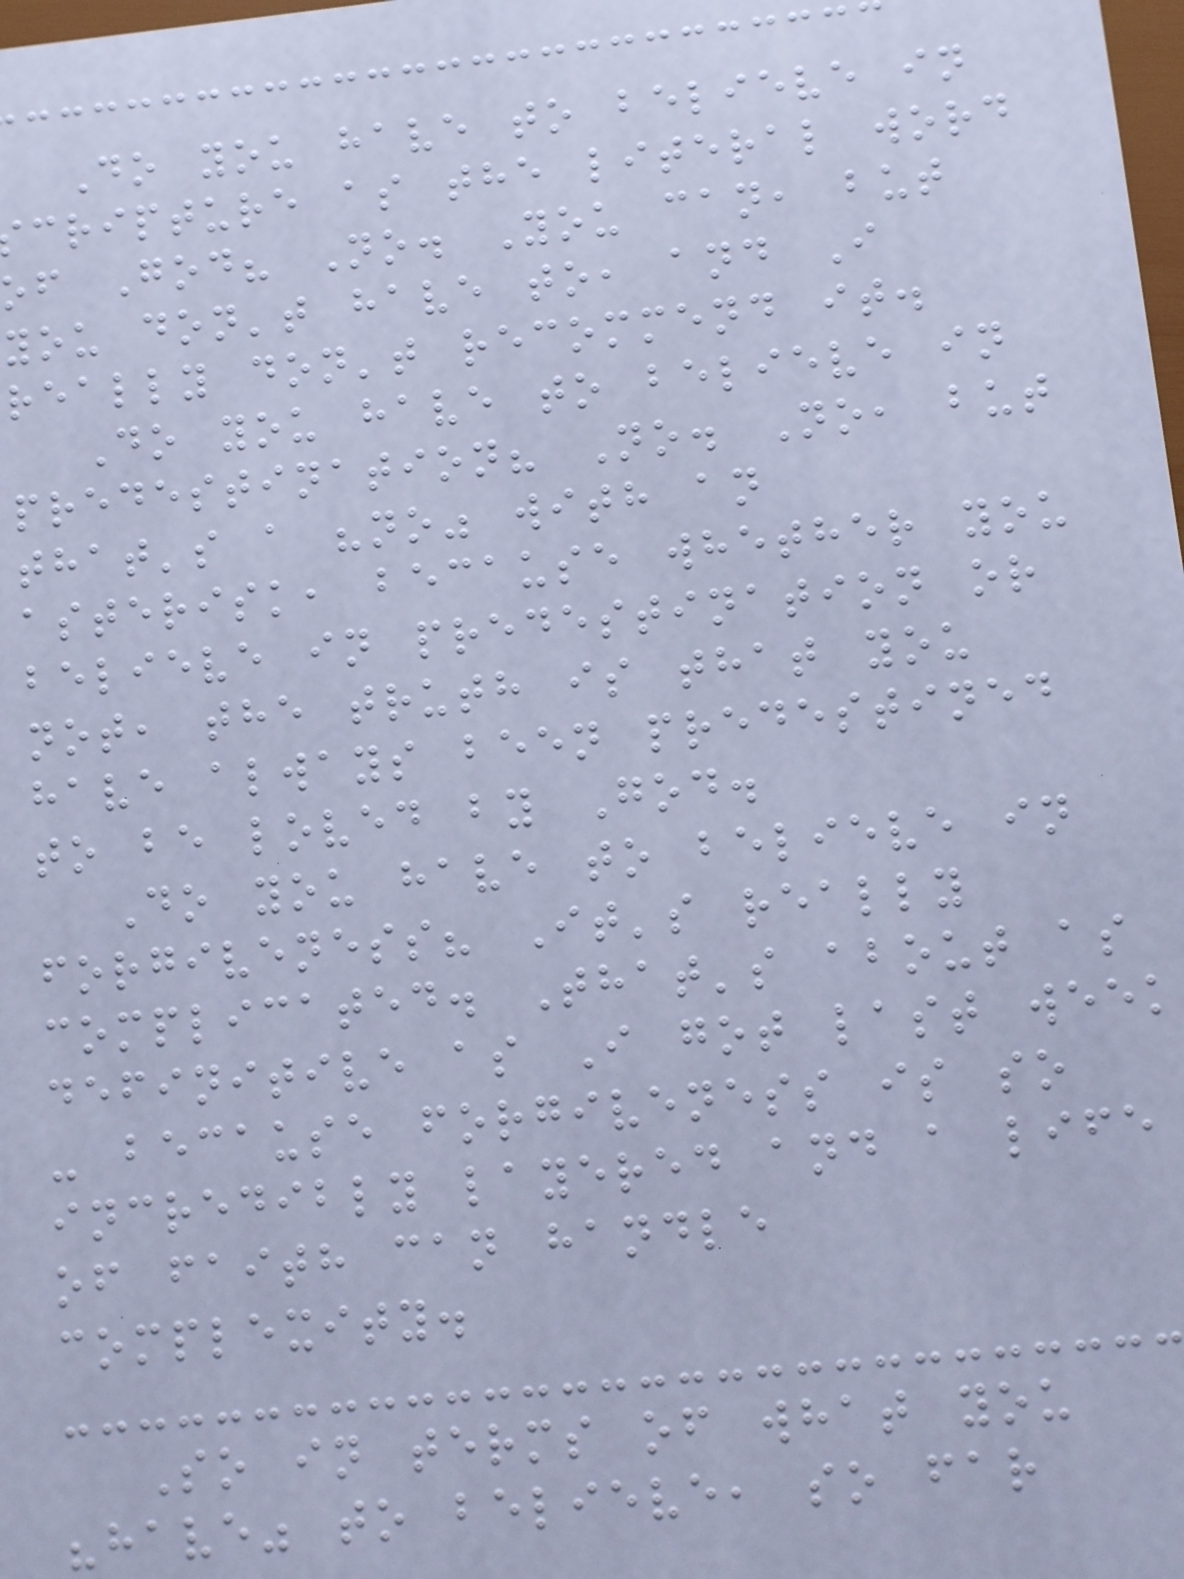Do you have to believe in
cripture as the literal word
of God? No. You can, but
you don't have to, and I
really don't recommend it.
Do you have to believe in
predestination? No. No, but
that's a "no" with an
asterisk, because whether you
believe in predestination or
not, the truth is that you
have always been predestined
to be loved by God.
Do you have to believe in
forgiveness? It's really
complicated. That's about as
definitive as I got last week
- because forgiveness is so
incredibly layered and a life
of faith can handle
complexity.
So in terms of what you
"have" to believe, so far
